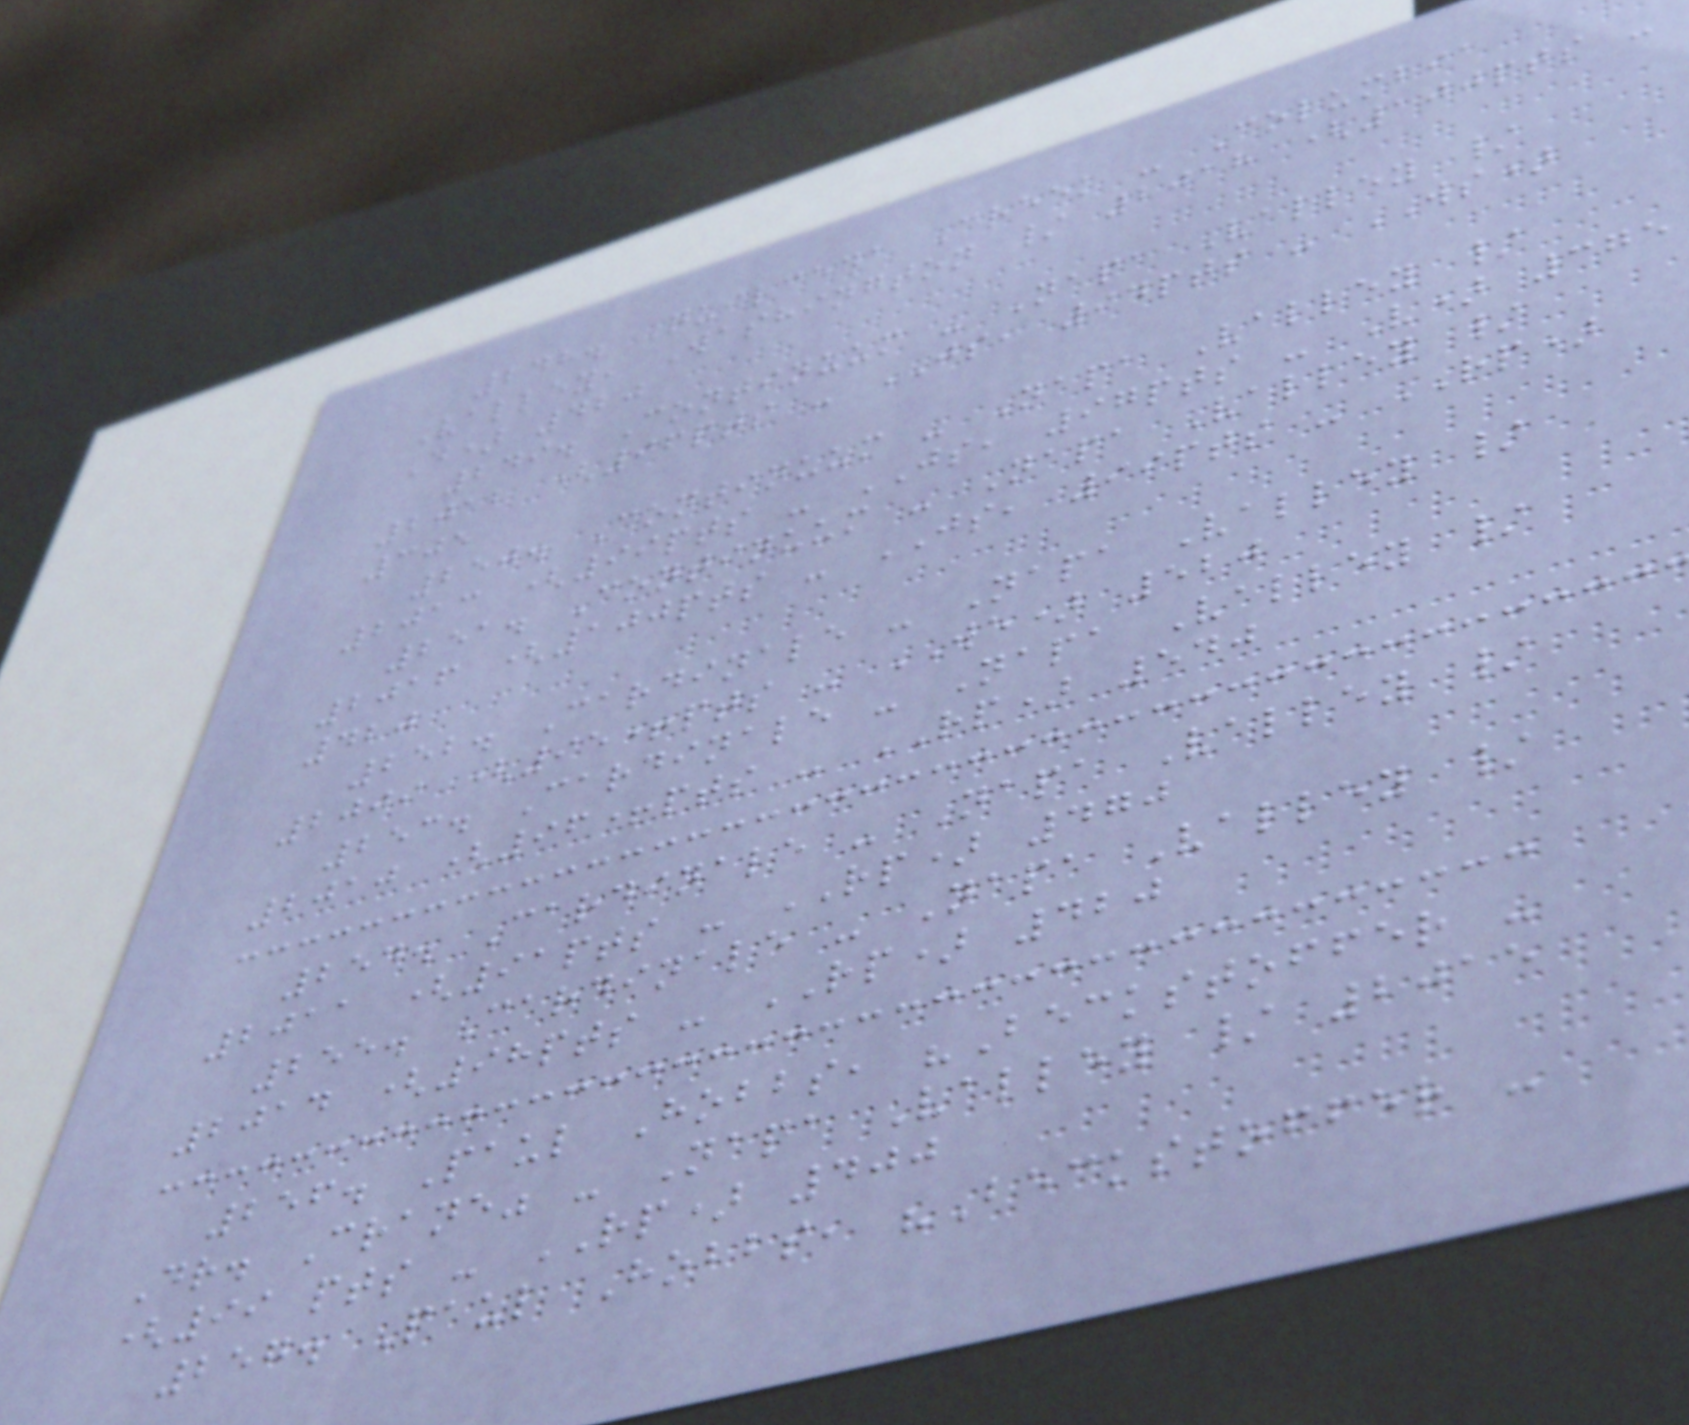248. Quilceda Creek - Columbia
Valley, Washington / 2018 (100pts -
D) 420
249. Continuum - Napa Valley /
2012 (96pts - JS, 94pts - WS)
305
250. Continuum - Napa Valley /
2013 (99pts - JS, 97pts - V) 375
251. Continuum - Napa Valley /
2016 (100pts - JS, 99pts - RP)
420
252. Cardinale - Napa Valley /
2009 (95+pts - WE) 520
253. Cardinale - Napa Valley /
2010 (96+pts - RP) 540
254. Cardinale - Napa Valley /
2011 (91pts - RP) 470
255. Cardinale - Napa Valley /
2014 (98pts - RP) 420
256. Paul Hobbs, "Beckstoffer -
Dr. Crane" - Napa Valley / 2015
(99 pts - RP) 400
257. Paul Hobbs, "Beckstoffer -
